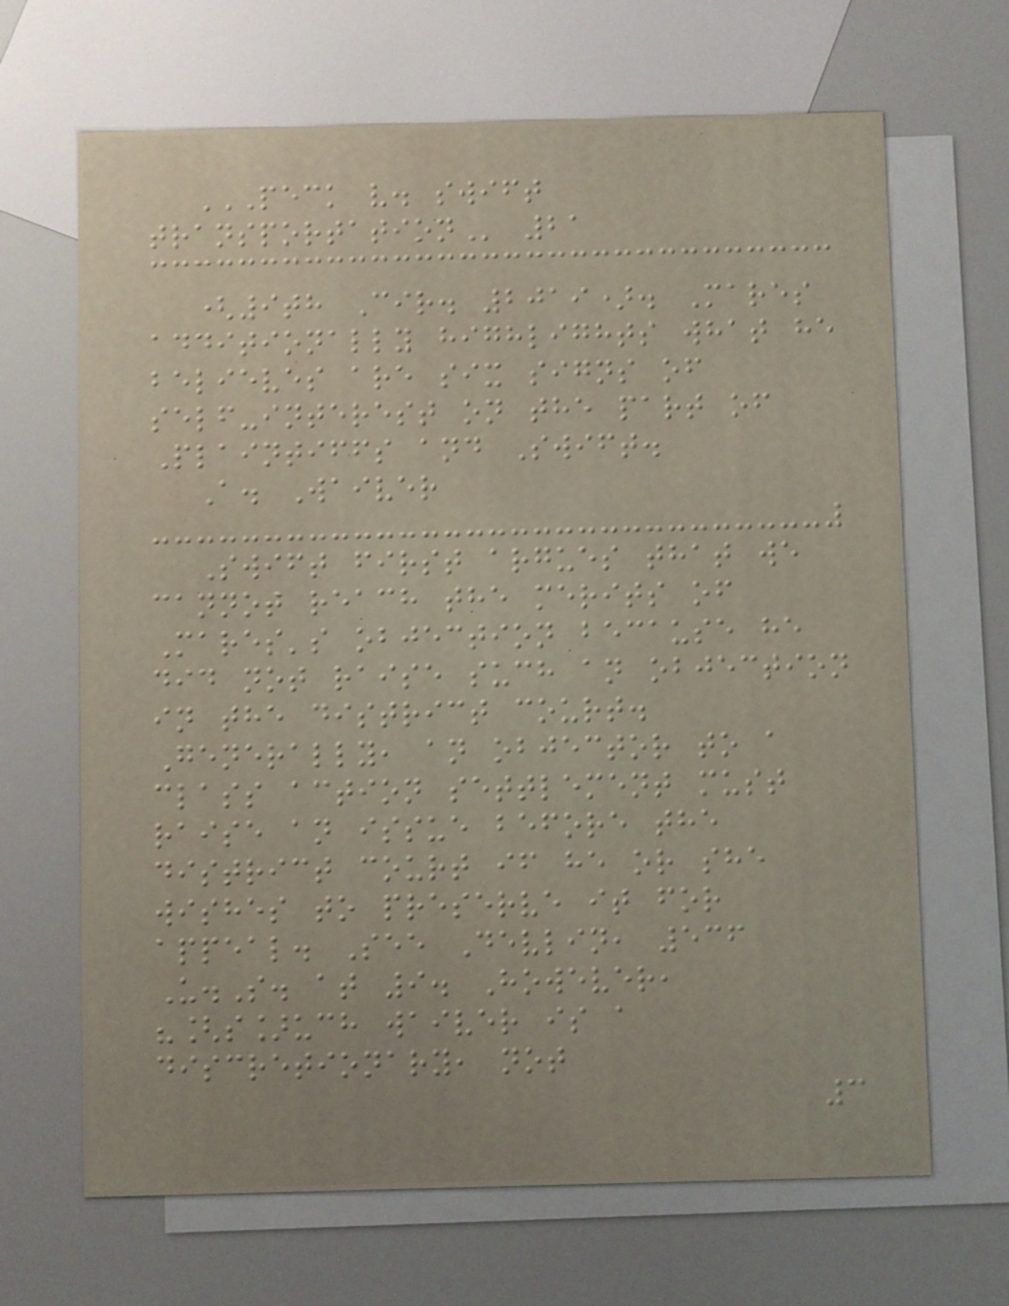PECK V. SWIFT
TRANSPORTATION 21
(9th Cir. 2019). Mares
additionally highlights what he
believes are six signs of
self-interest on the part of
Plaintiffs and Swift.
A. Waiver
Swift first argues that we
cannot reach the merits of
Mares's objection because he
did not raise such an objection
in the district court.
Generally, an objector to a
class action settlement must
raise an issue before the
district court if he or she
wishes to preserve it for
appeal. See Devlin, 536
U.S. at 9. However,
"[s]uch waiver is a
discretionary, not
3
